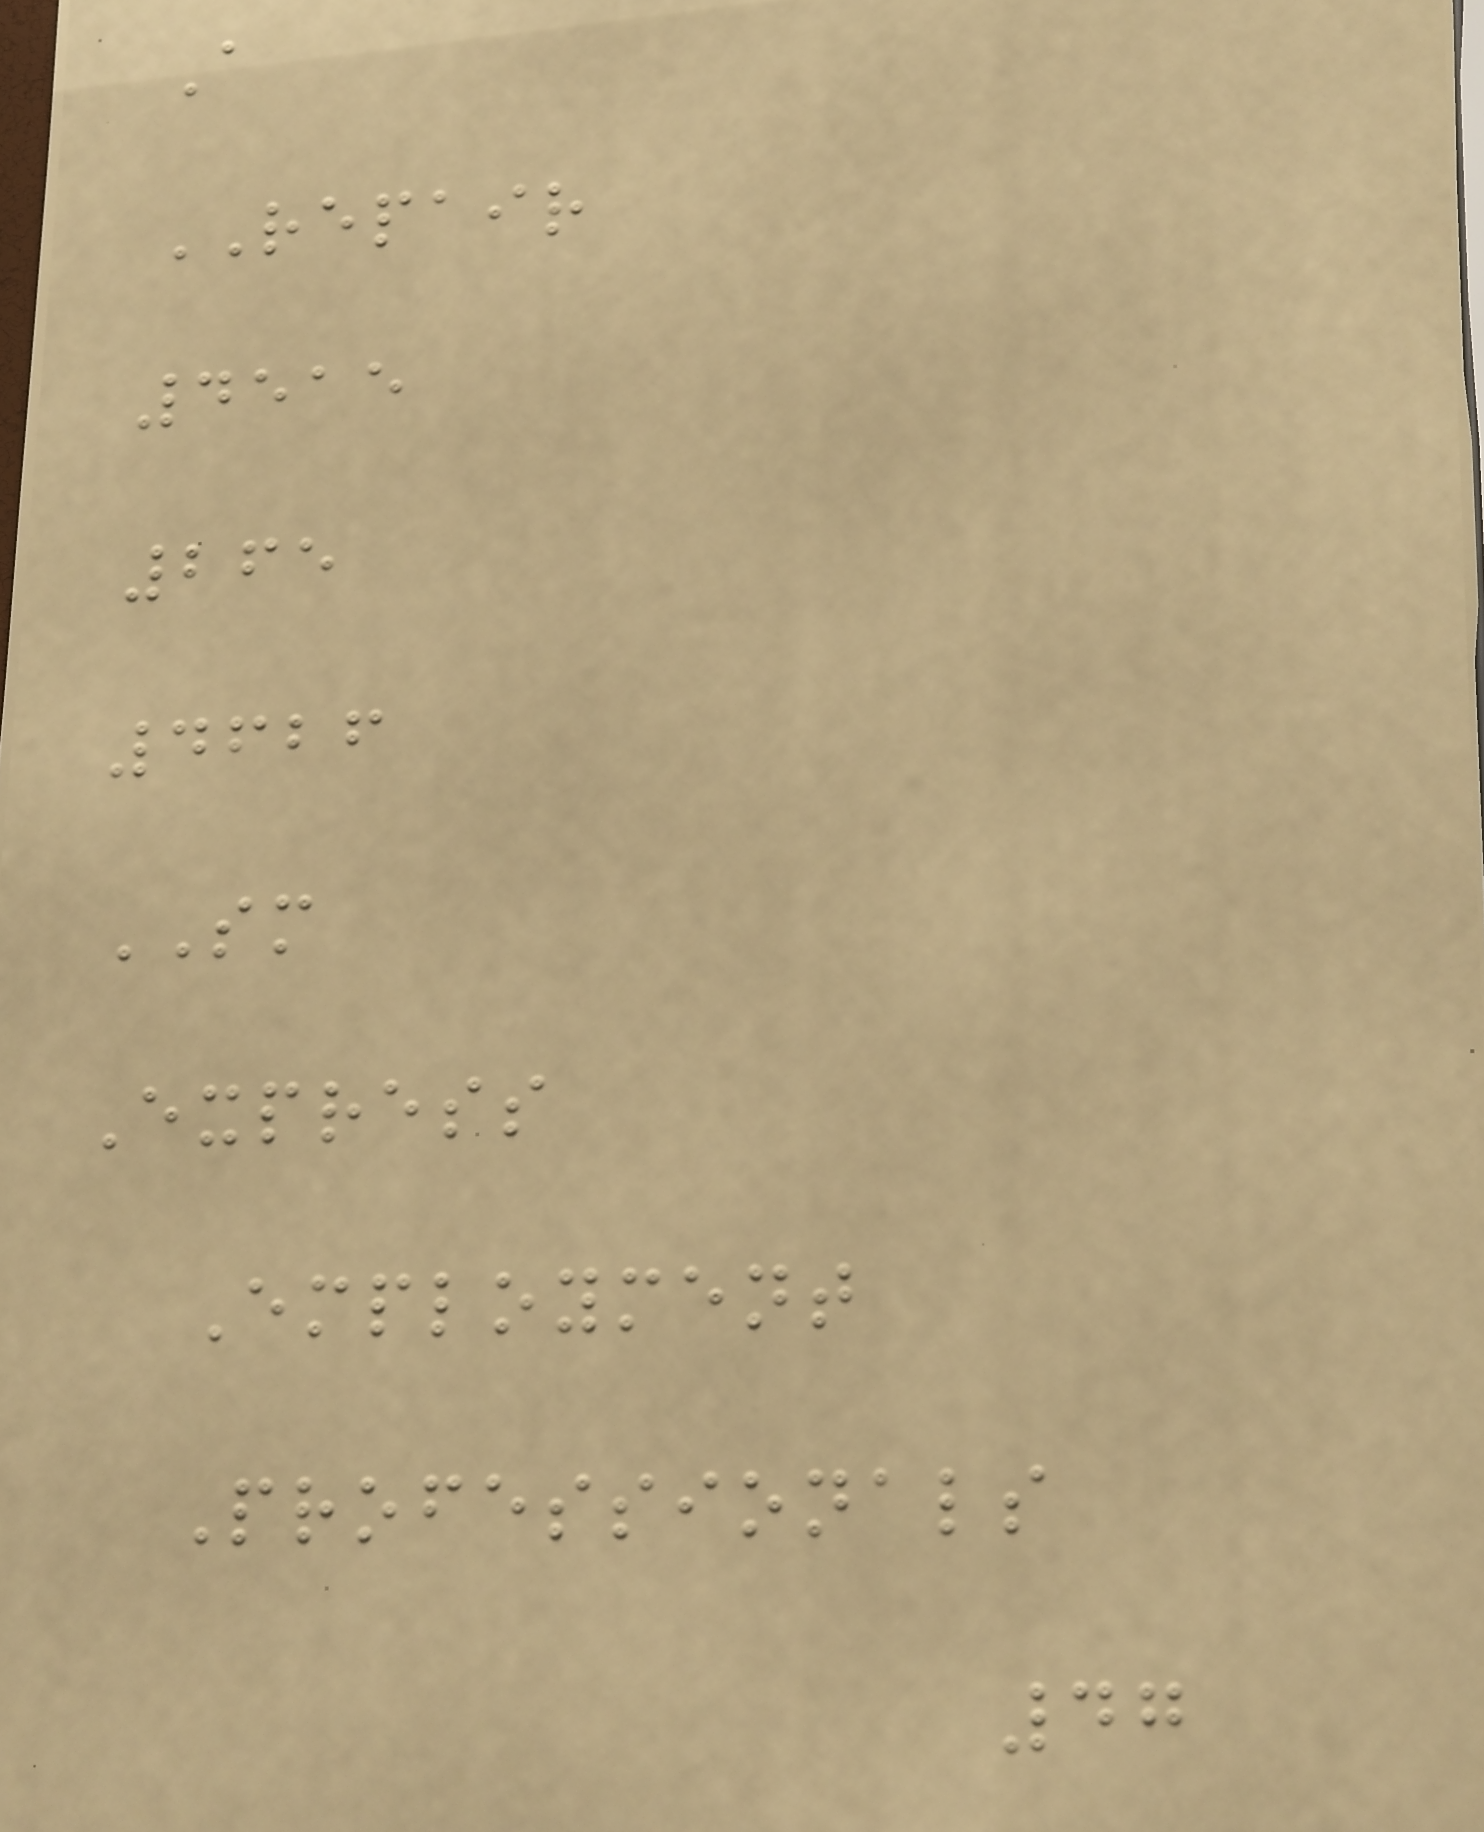A
REPAIR
4515
265
4626
SM
Express
Employment
Professionals
47
